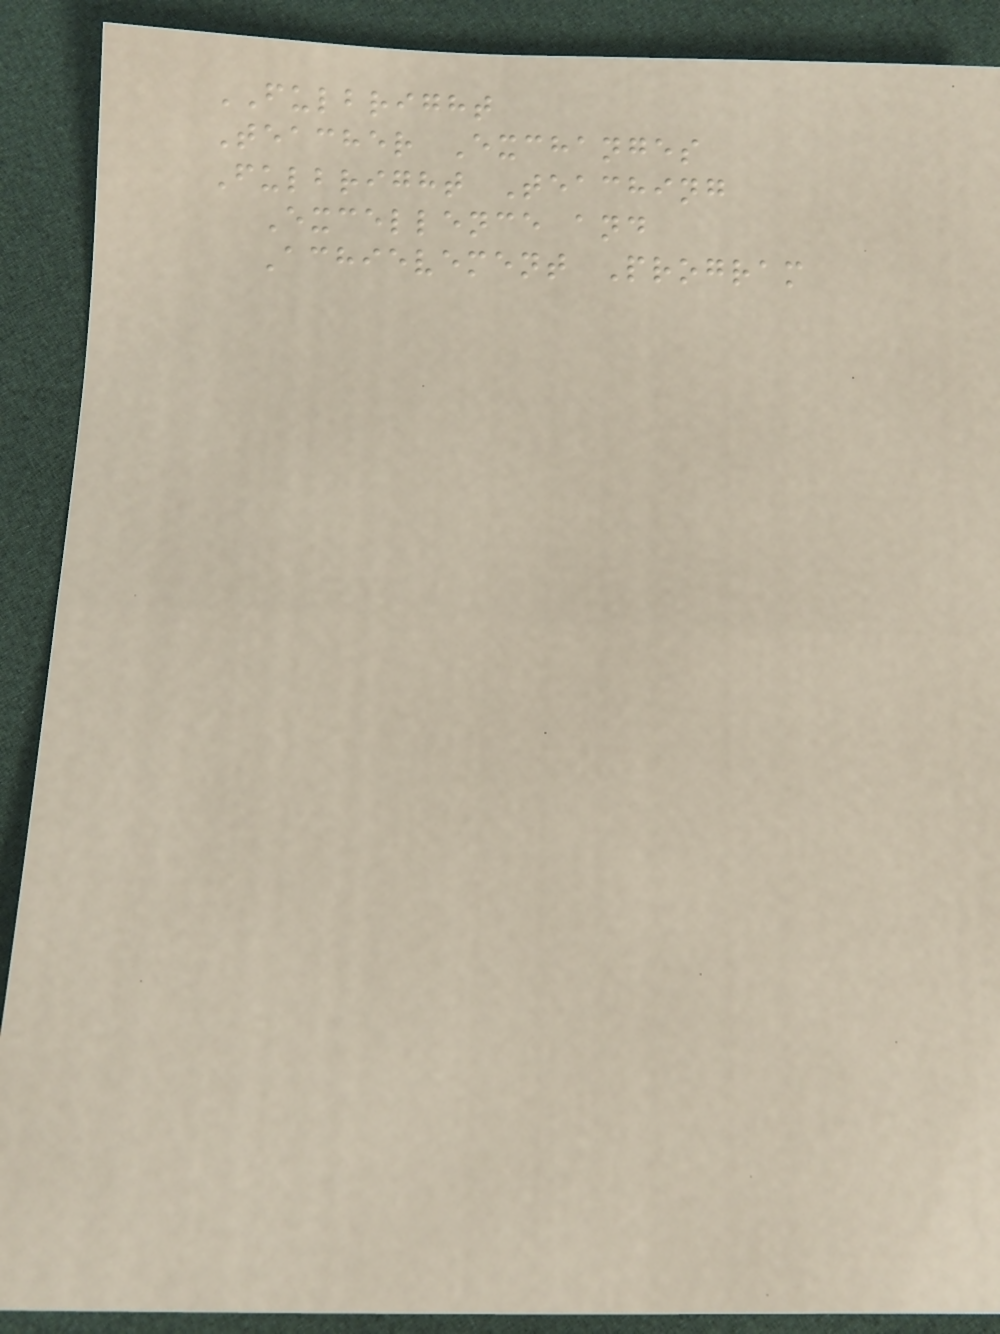FULBRIGHT
Teacher Exchanges
Fulbright Teaching
Excellence and
Achievement Program
